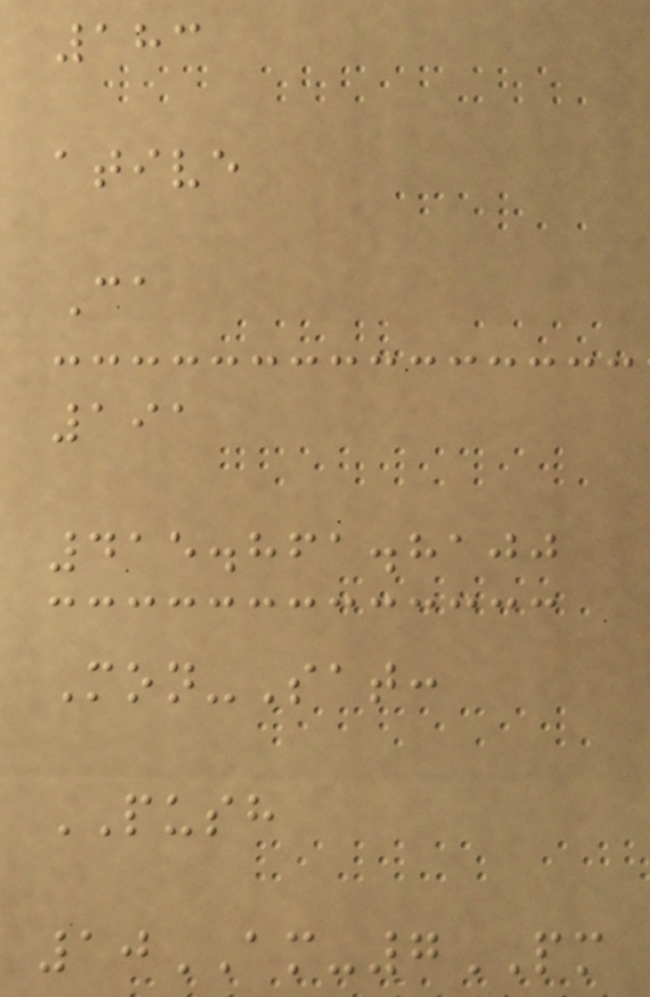183
ative
Ca
191
415.861.8100
Mon-Sat:
PUSH
10AM-7PM
